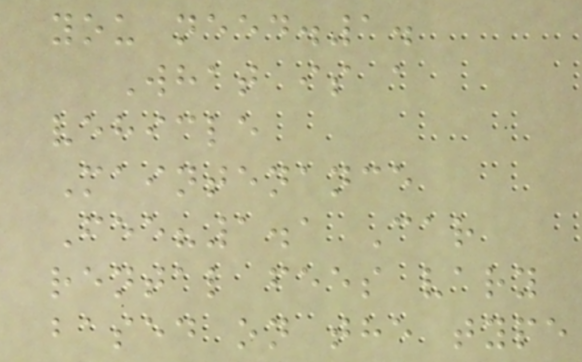you need.1.
What is a
vehicle
Maintenance
Fee?1.1 Car
rental fees vary
based on the type
